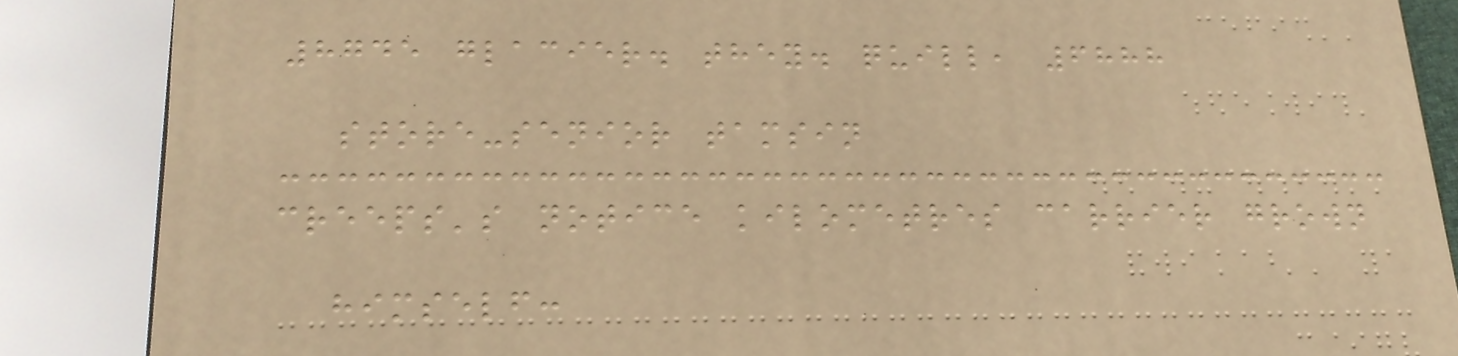8745 glacier. they. quill, 6888
store-senior tamsin
creeps's notice kilometres carrier grown
himself:
